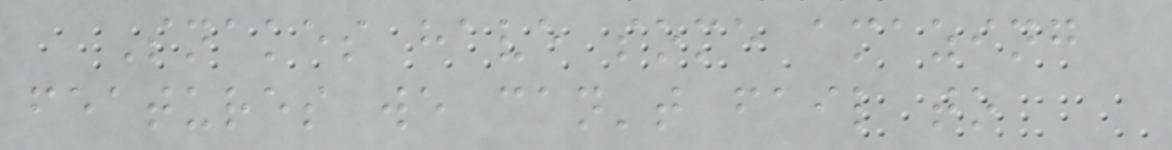Snakes have some amazing
features we can't fail to
